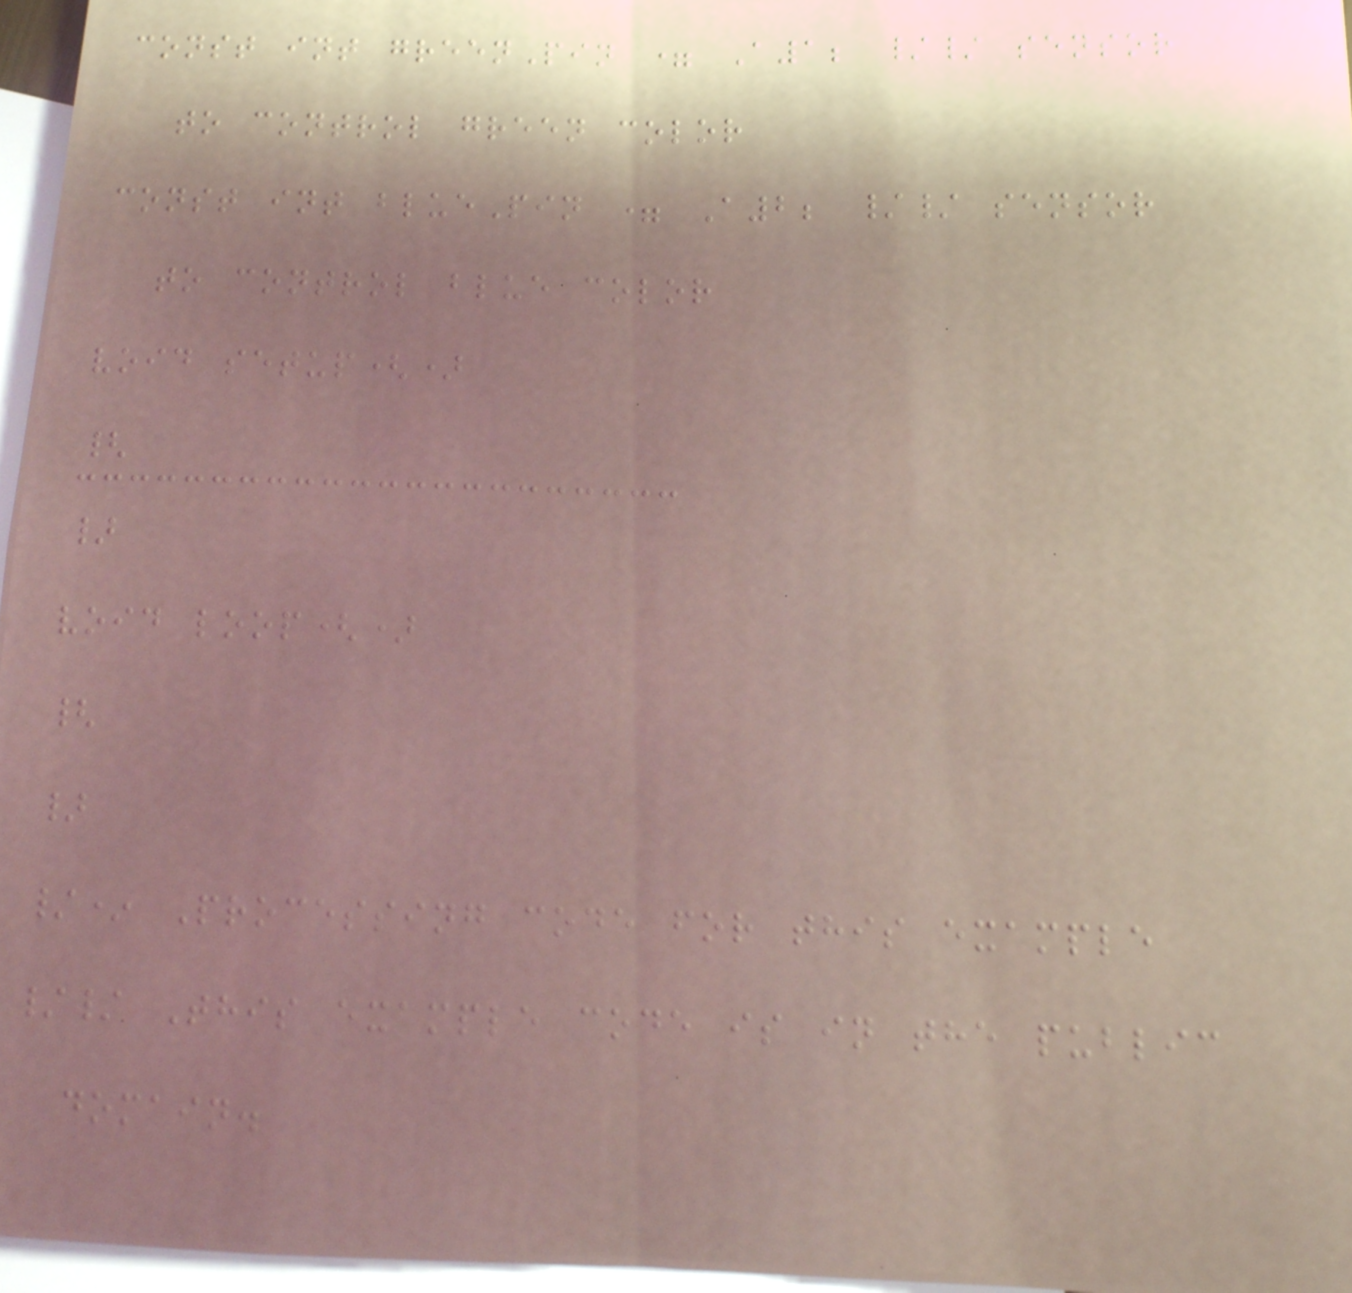const int greenPin = A1; // sensor
to control green color
const int bluePin = A2; // sensor
to control blue color
void setup()
{
}
void loop()
{
}
/* Processing code for this example
// This example code is in the public
domain.
